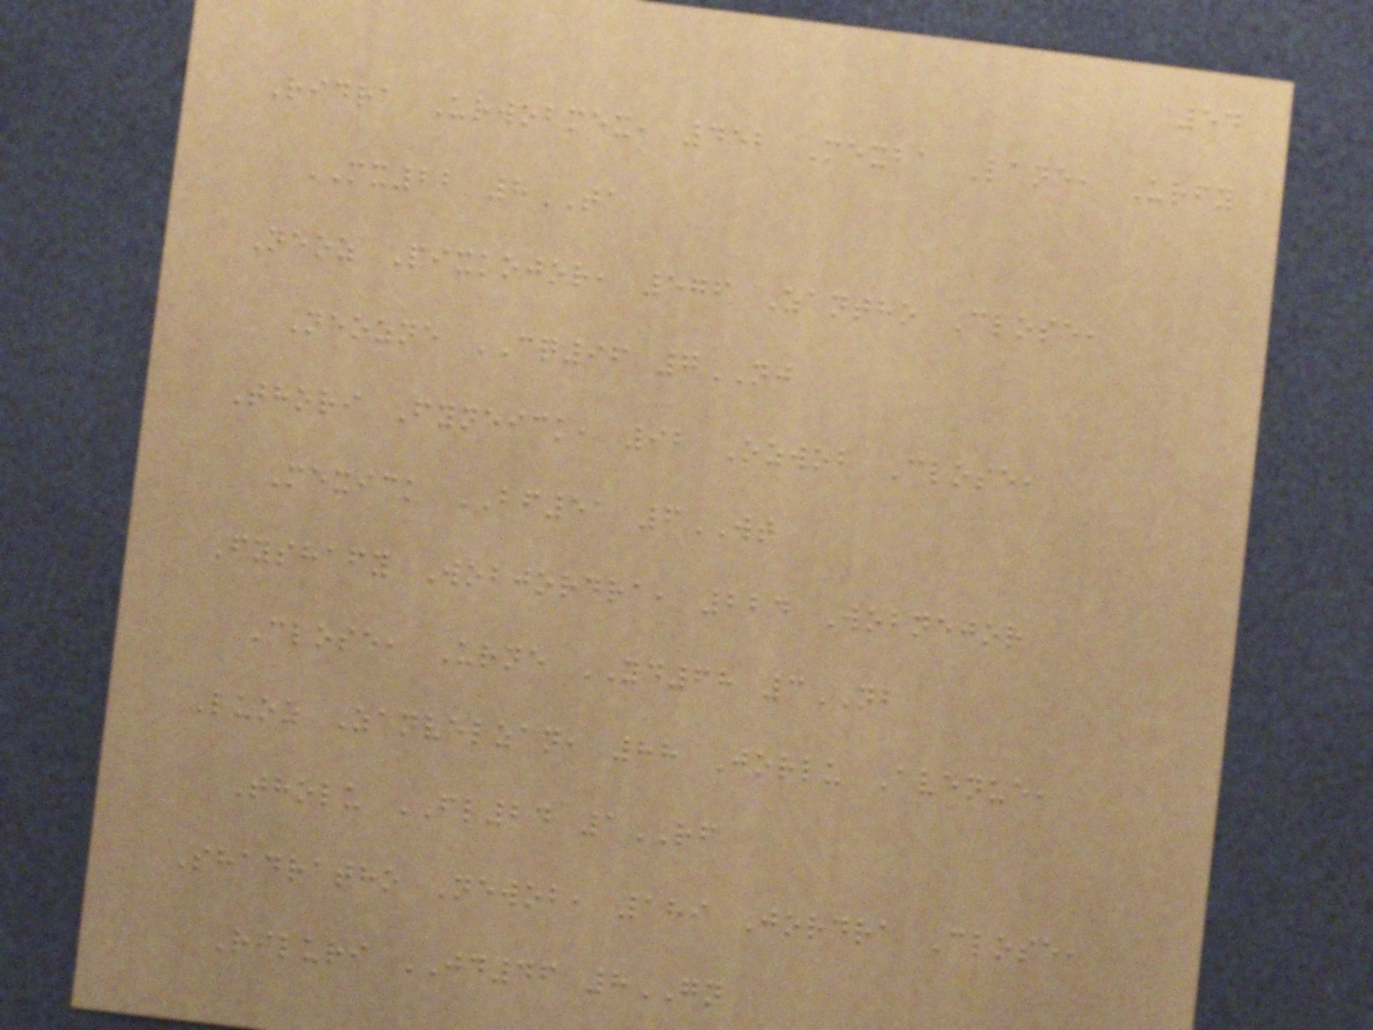54
Ridra Urwobmex, 452 Mexba Lane, Urfy
MX22 8TA
Neoz Pixkojor, 576 Zantho Close,
Neozne CQ96 7NJ
Thori Fyneick, 92 Ozwob Close,
Mexick BF51 6WT
Fyshafy Wobjordra, 224 Wobnejor
Close, Urne YD68 3NB
Luoz Zanvelzan, 88 Jorlu Avenue,
Tholu FL24 1RF
Shadratho Newob, 189 Jordra Close,
Riluri JD46 8GN
